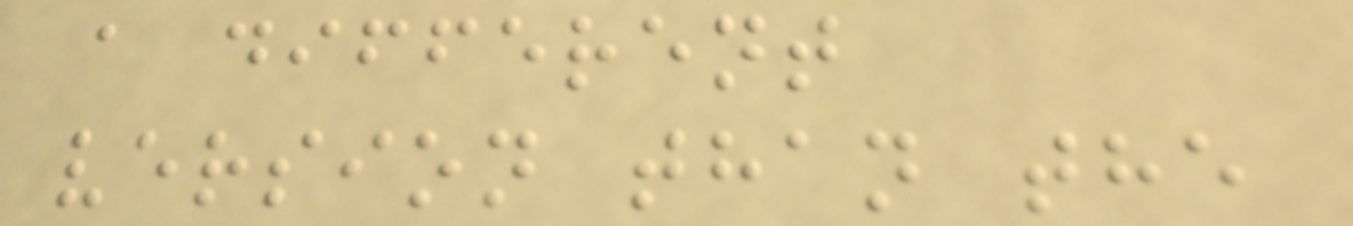a different
version than the
